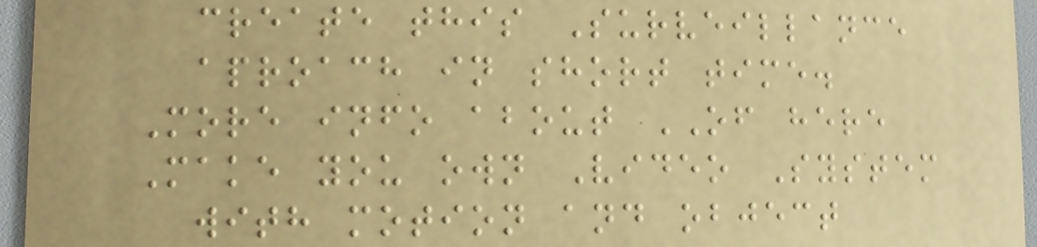create this Surveillance
aproach in short time.
More info about OF here
Make you own Video System
with motion and object
